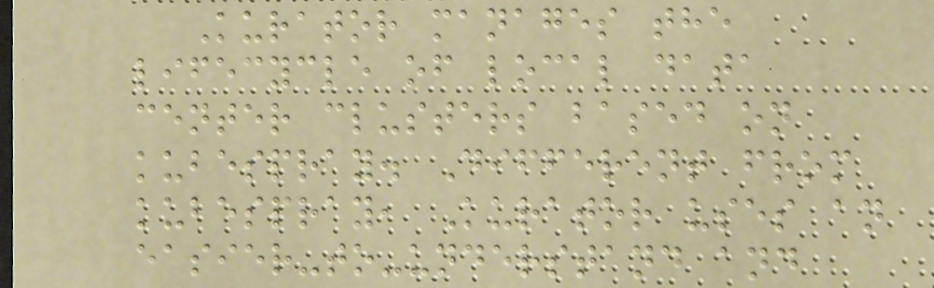Kurator manages the
lifecycle of local data
center clusters based on
kubespray. Different from
kubespray, Kurator uses an
easier-to-understand and
